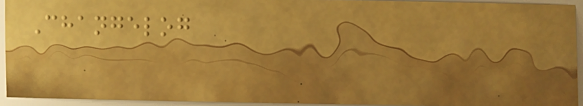Changelog
